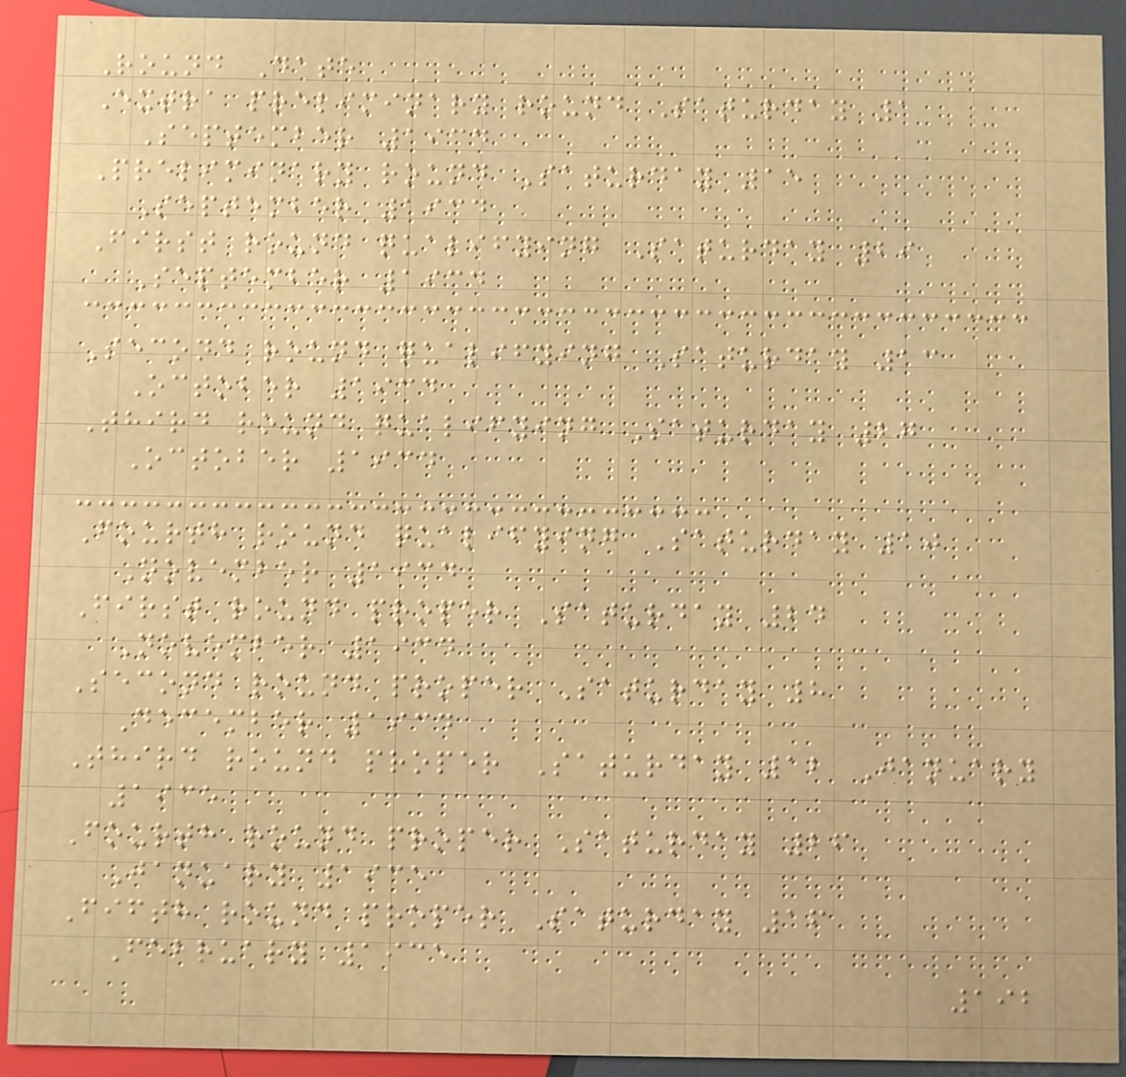Round Date
Extra preliminary round Saturday 1
September 1934
Preliminary round Saturday 15
September 1934
First round qualifying Saturday 29
September 1934
Second round qualifying Saturday 13
October 1934
Third round qualifying Saturday 27
October 1934
Fourth round qualifying Saturday 10
November 1934
First round proper Saturday 24
November 1934
Second round proper Saturday 8
December 1934
Third round proper Saturday 12 January
1935
Fourth round proper Saturday 26
January 1935
Fifth round proper Saturday 16
February 1935
192
